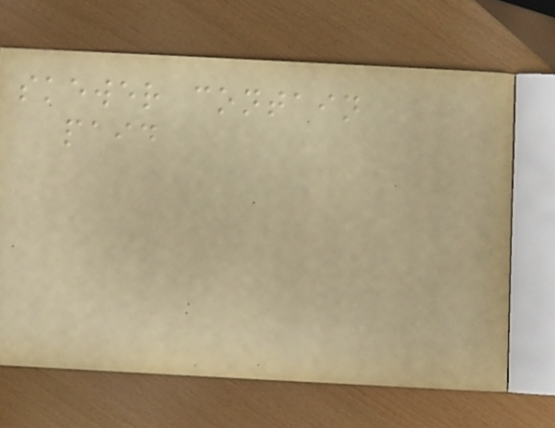skewer contain
paid
